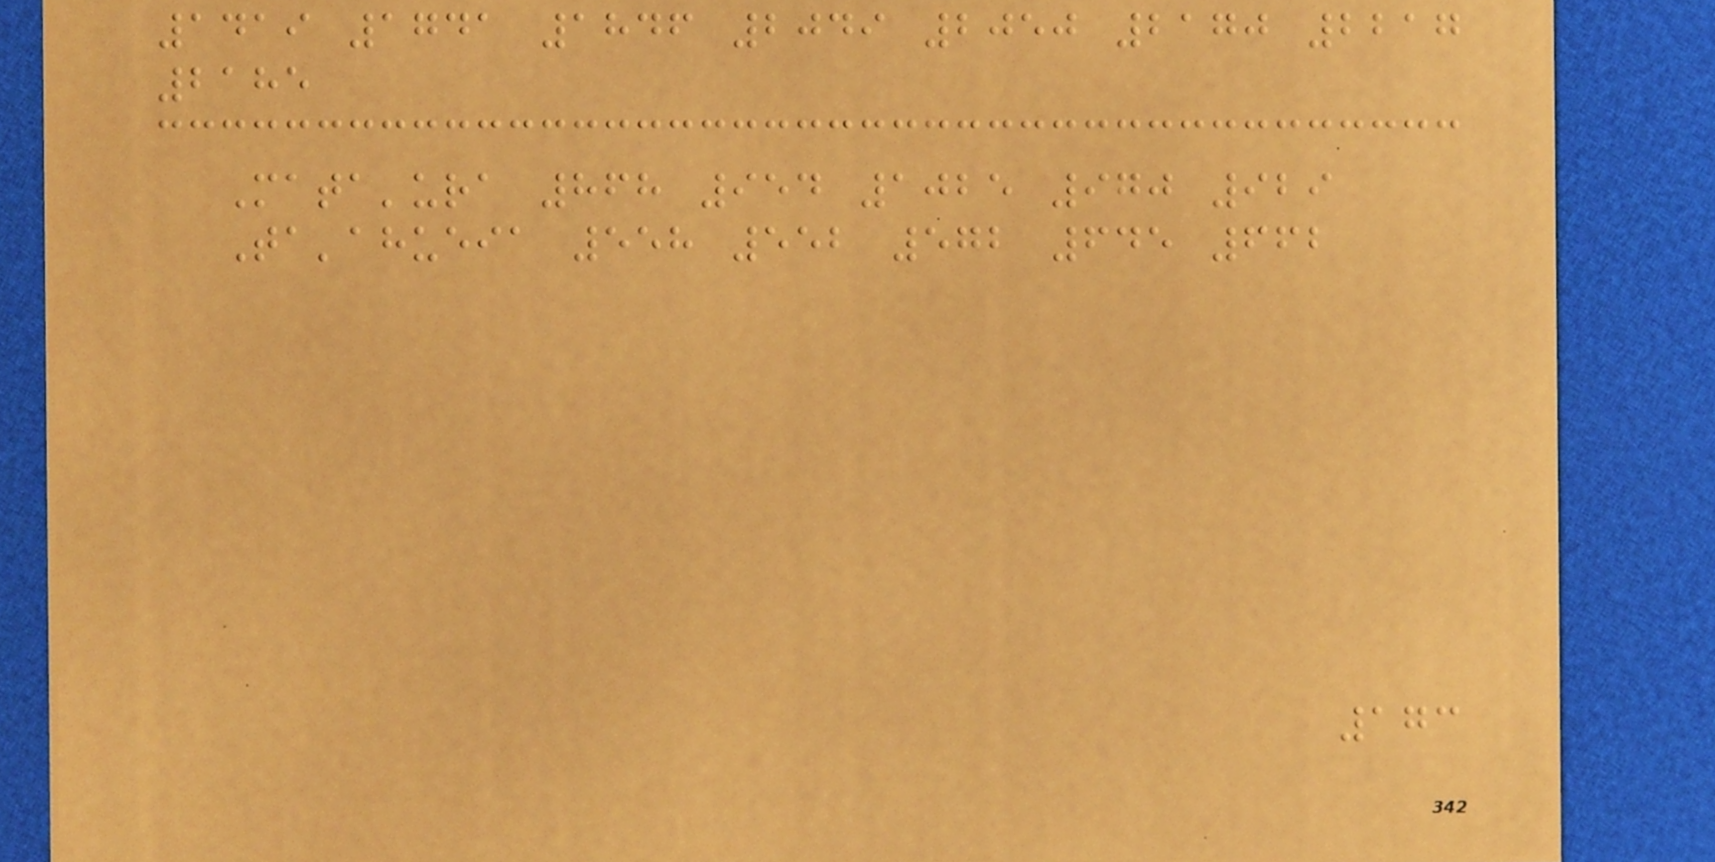1419 1741 1846 2049 2050 2170 2217
2185
Mata'ura 868 954 1025 970 929
Ta'ahueia 558 552 572 645 662
173
